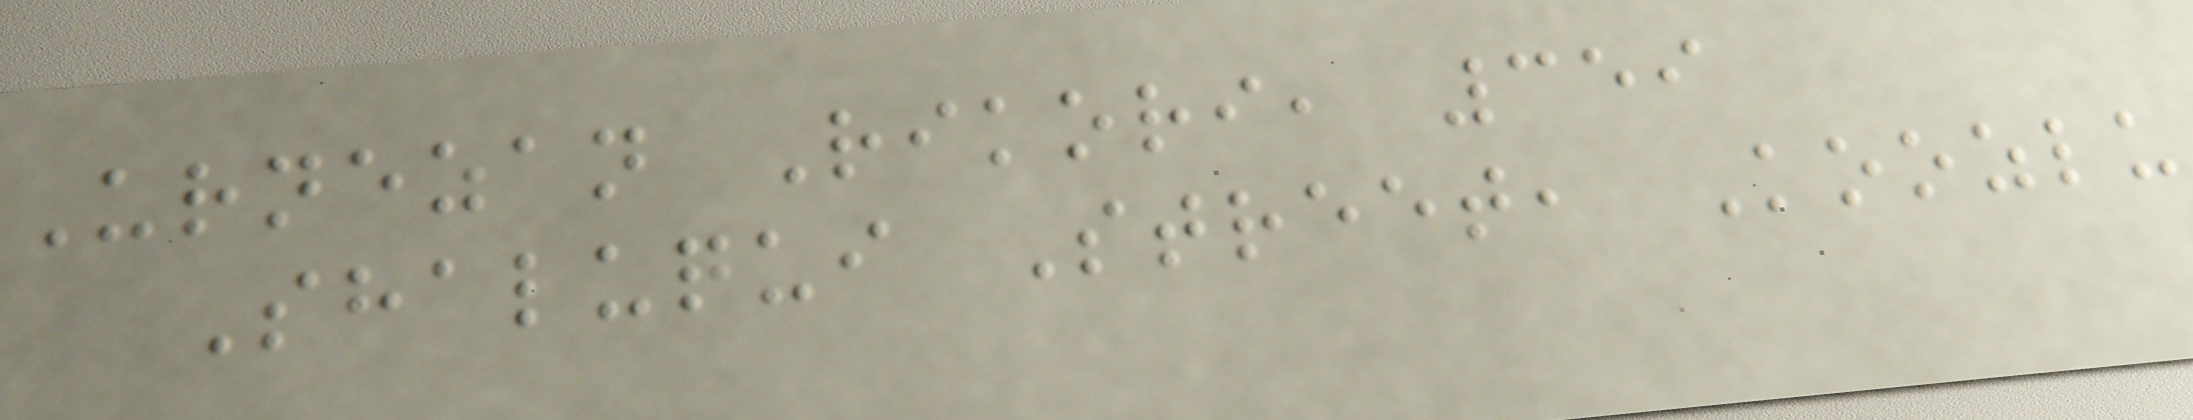Urnezan Rikori, 359
Shaluqui Street, Koozlu
